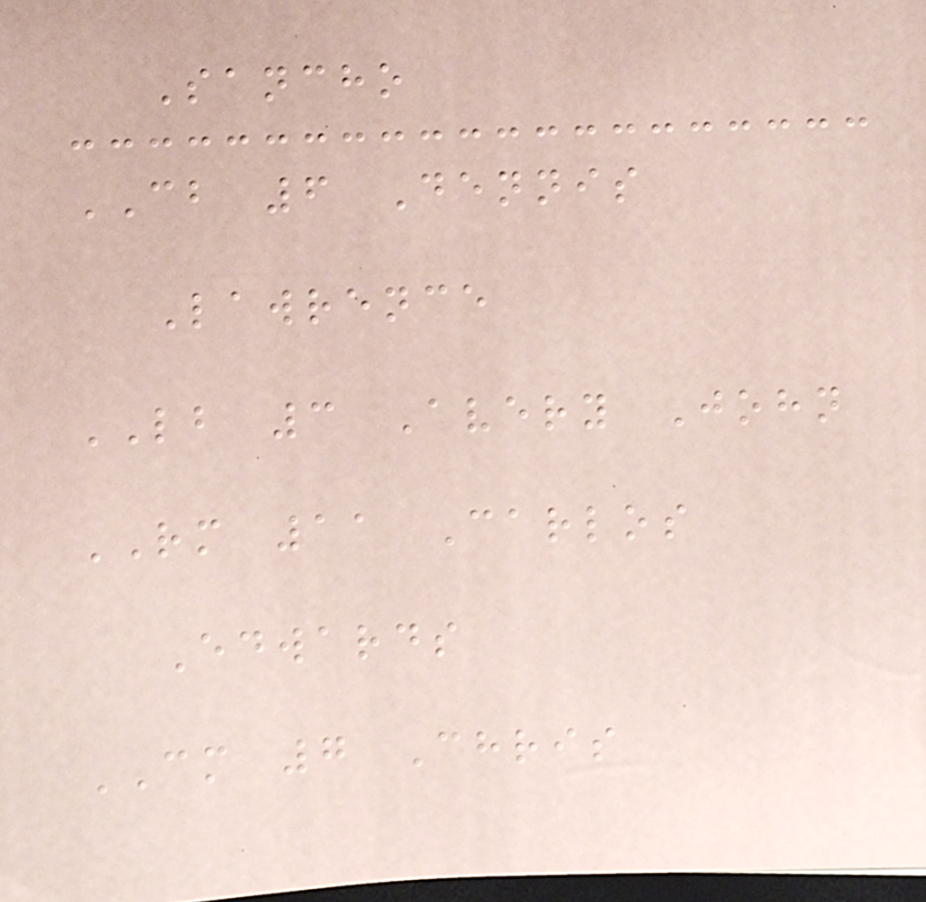Sancho
CB 6 Dennis
Lawrence
LB 3 Avery John
RM 11 Carlos
Edwards
CM 7 Chris
